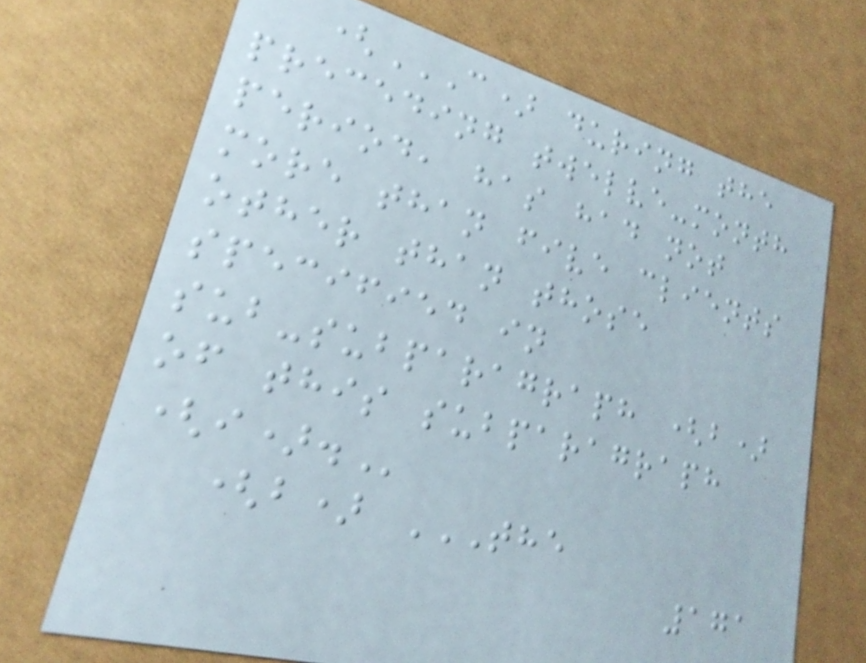(C) DURING THE
PRECEDING TWELVE-MONTH
PERIOD, HAS HAD NOT
MORE THAN FIVE CLIENTS
OTHER THAN THOSE
SPECIFIED IN
SUB-SUBPARAGRAPH (B)
OF THIS SUBPARAGRAPH
(I).
(b) THE
171
